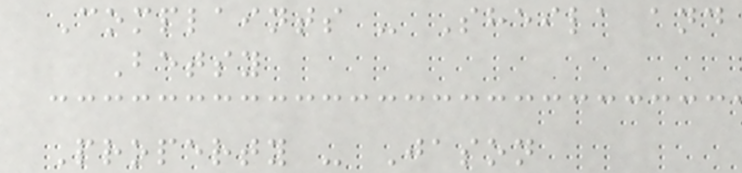Complaints - Sheila and
Betsy
Property - Jason
